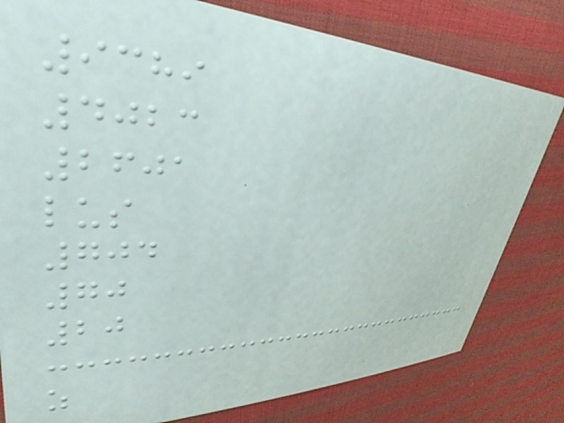9389
4023
2601
lus
704
70
20
z
